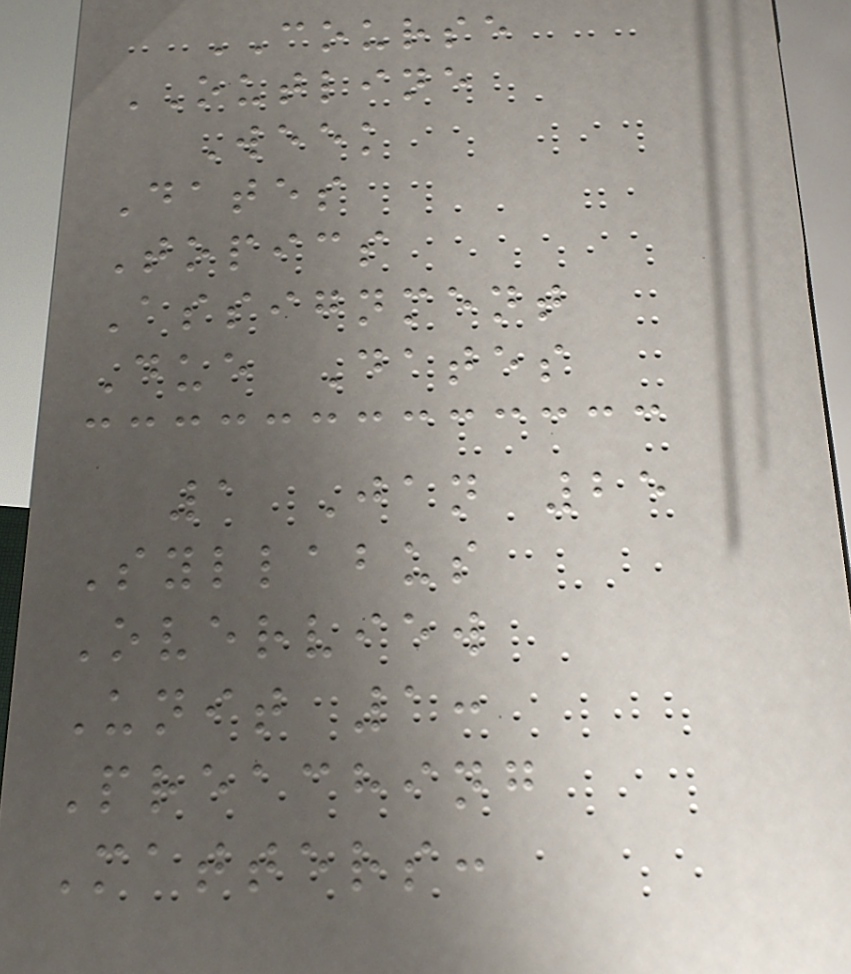COURSE
OUTLINE
Week
Dates
Topics
Assignment
Due Dates
1 Jan 25
Syllabus
Overview
Unit 1:
Preaching
Matters:
